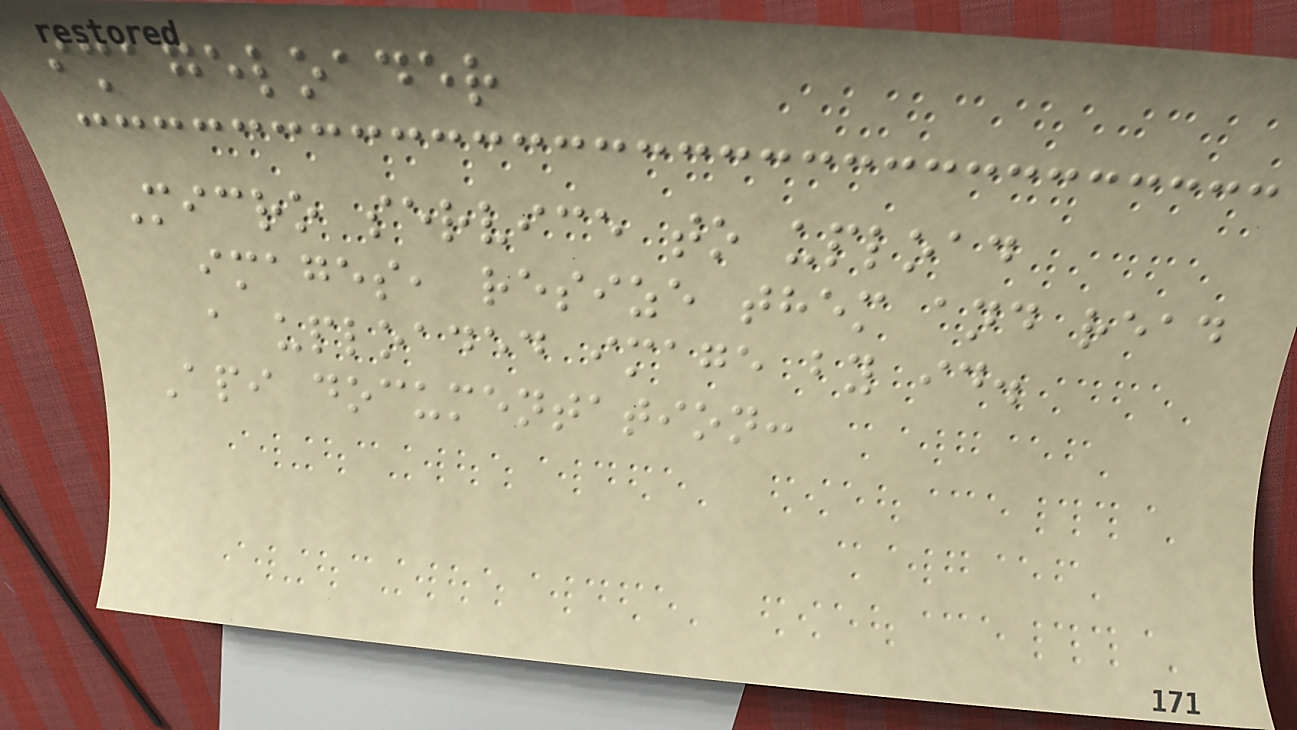imageloader
Micro service to upload
images, resize them and read
a uploaded image by id.
Api documentation:
